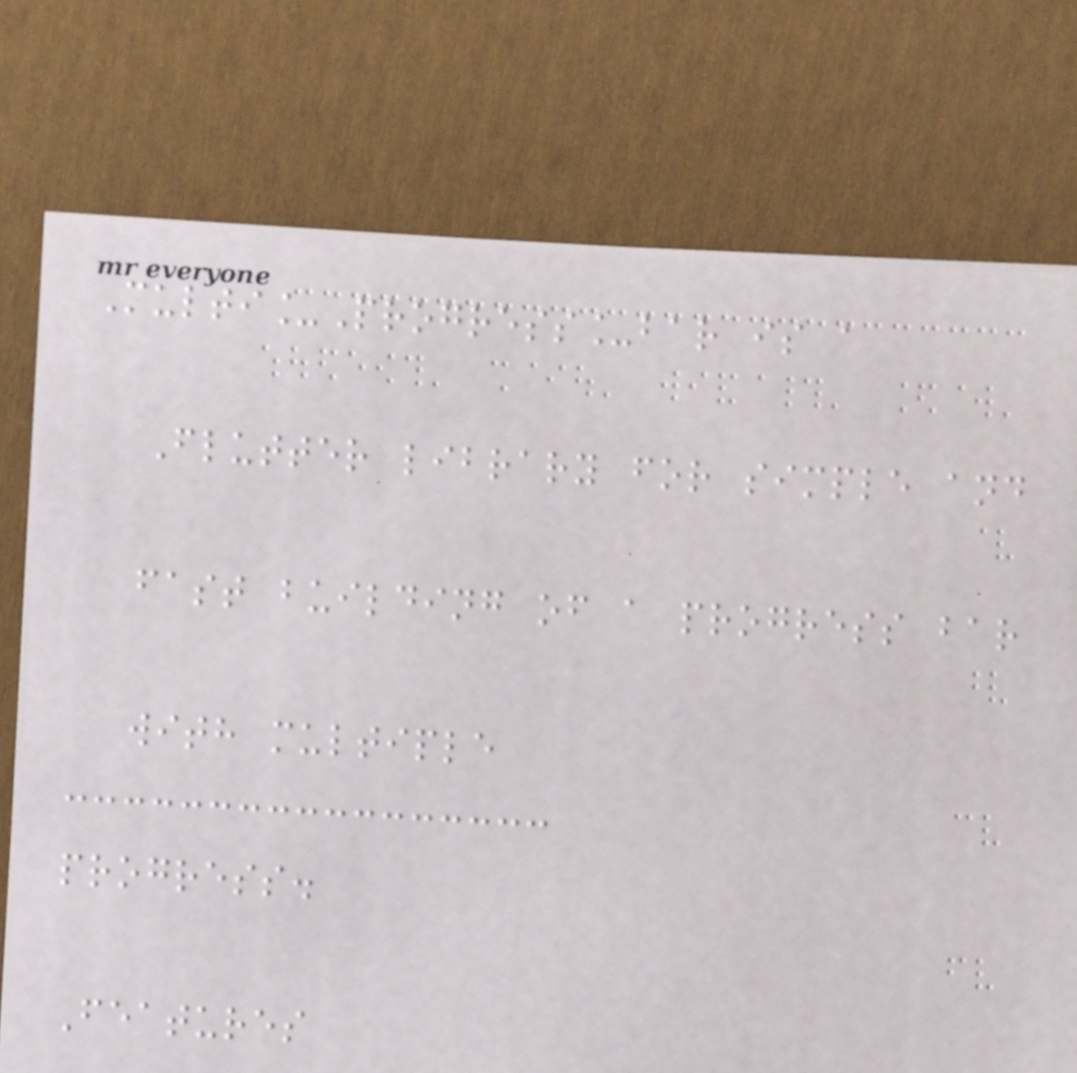Multi_Progress_bar is a
Flutter library for simple and
fast building of a progress bar
with multiple
progress.
Features
